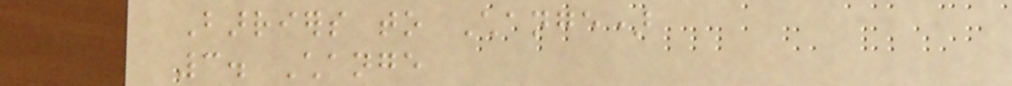Barriers to Change)
3. Change
